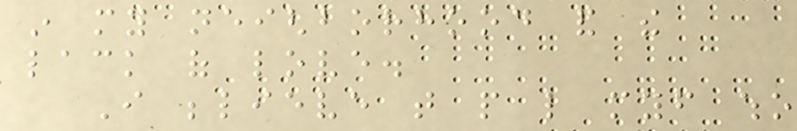in my neighborhood and the
lack of love.
I believe that people like myself who
